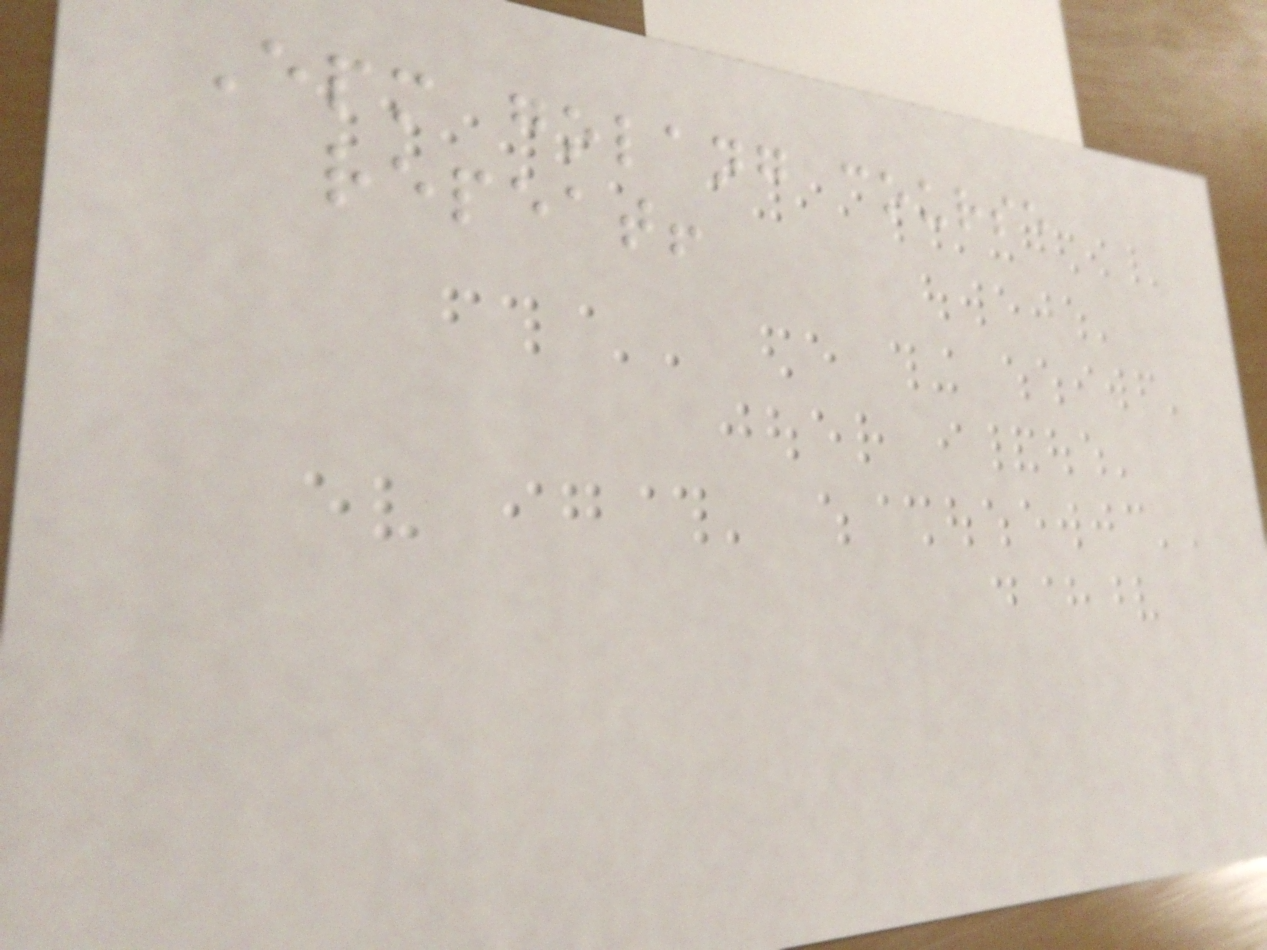Epm golang course
repeat!
